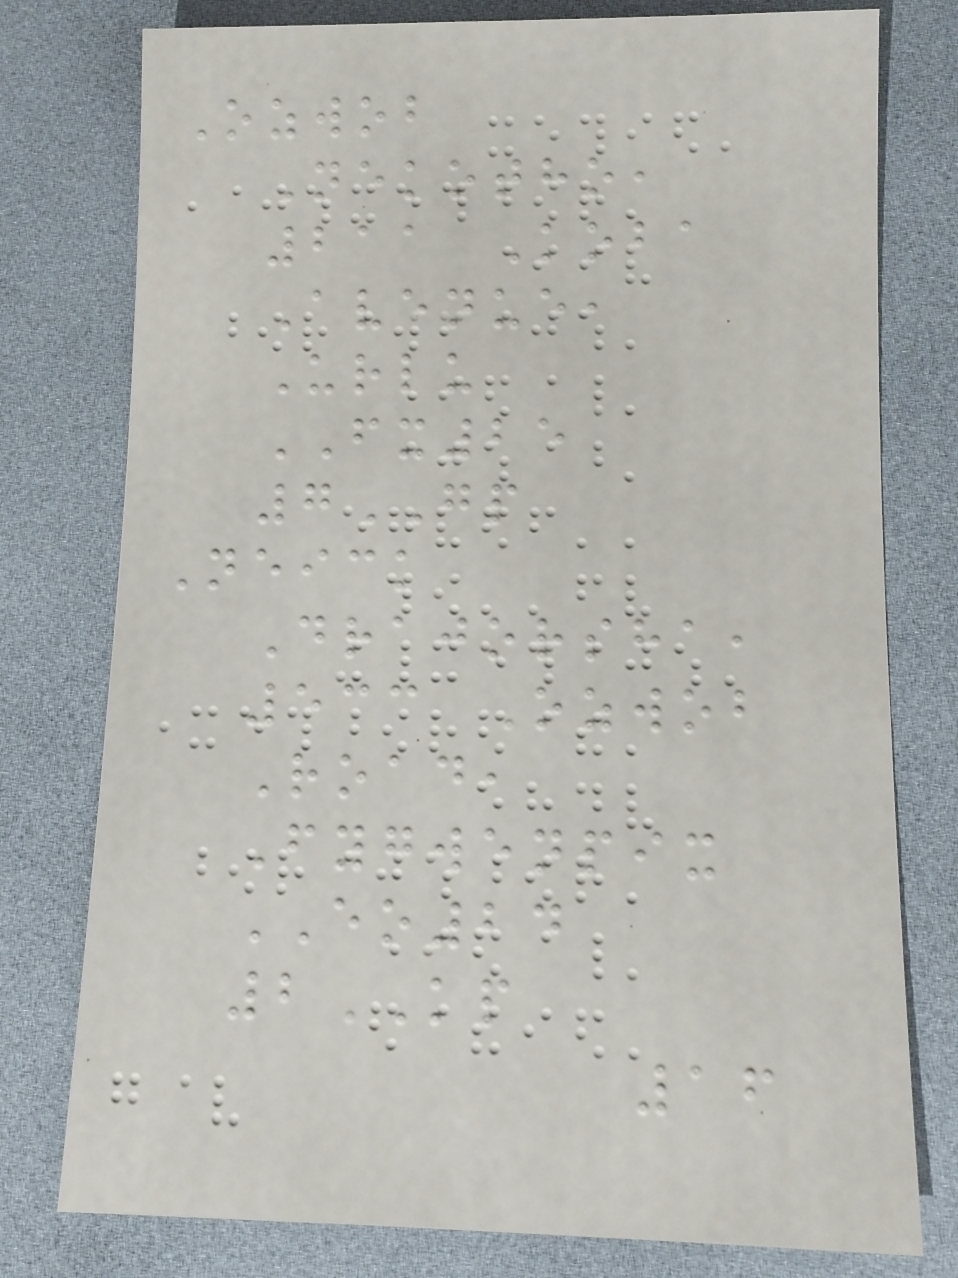Ozwob
Nekotho,
211 Koba
Avenue,
Urlu
FX25
7GP
Neick
Drajorsha,
533 Ozwob
Road,
Fygwenpix
EO24
2KP
16
